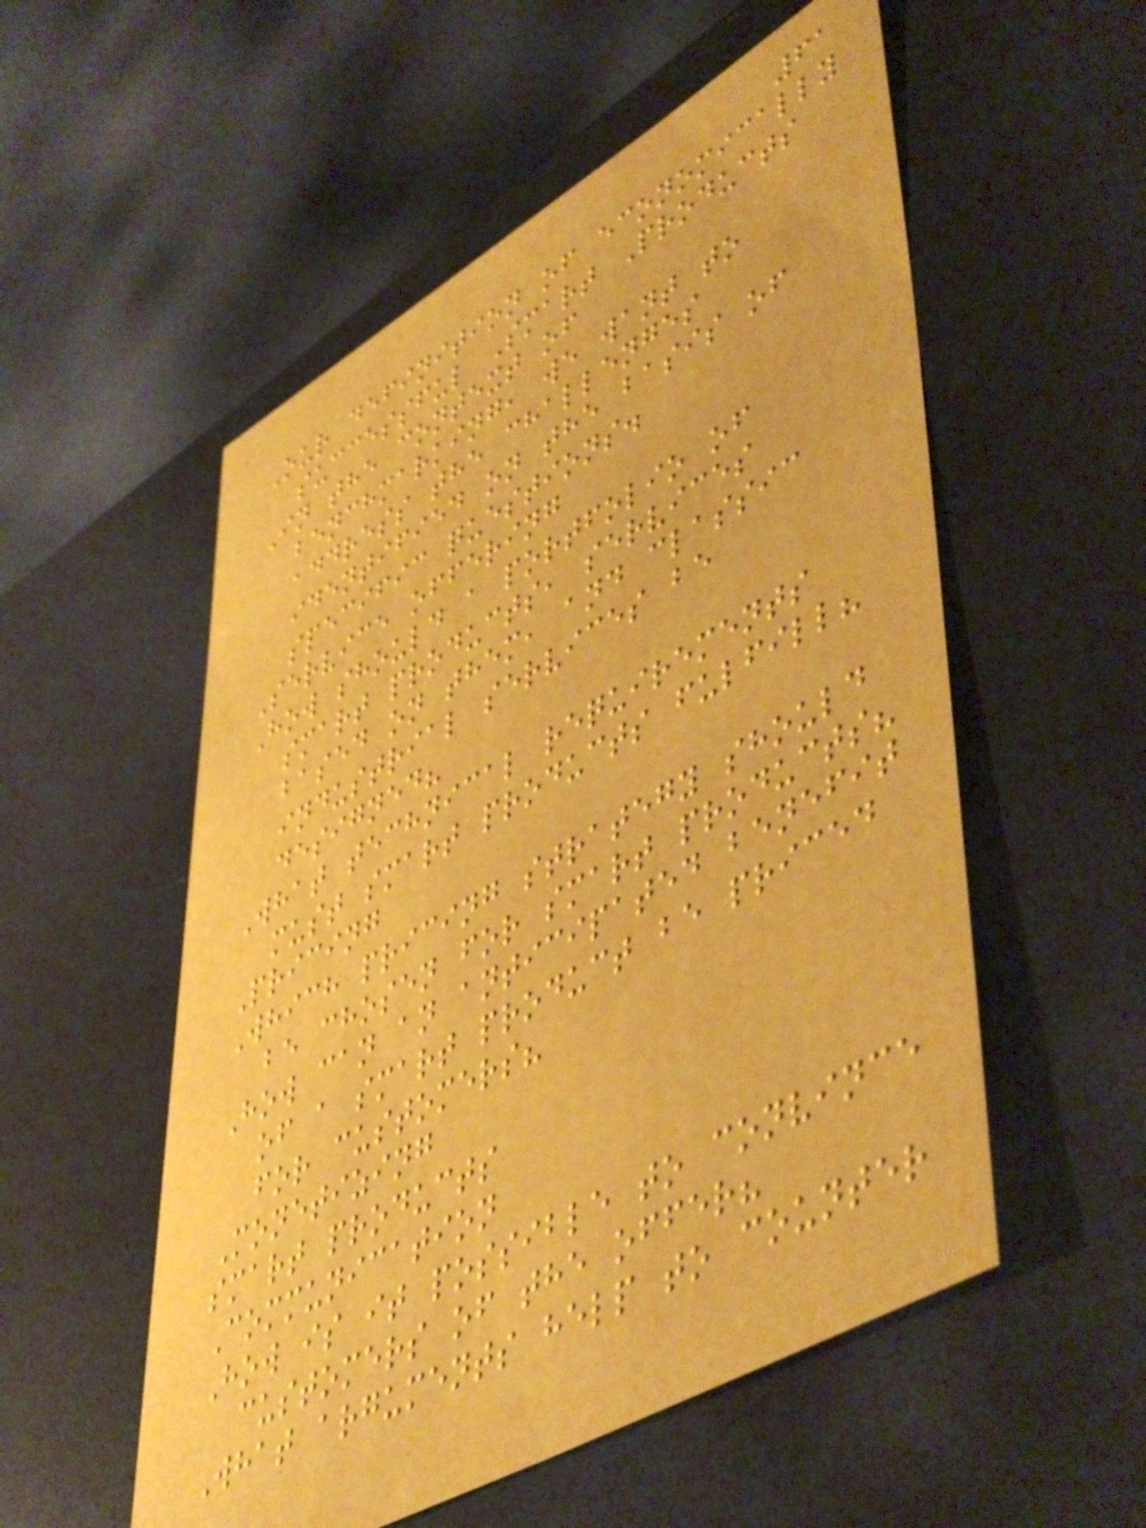61
Our definition of economically
successful Smart Products
In the context of
benchmarking, we want to
address the challenges
identified on the basis of
specific questions.
Service offering
How should a portfolio of
smart products, services
based on them, and classic
industrial services be
designed?
What technical requirements
must smart products fulfill?
Pricing
Which pricing strategy should
be chosen for smart products?
How can an anticipated benefit
of a smart product be priced
for customers?
Monetizing
smart products
Communication
How is it possible to convince
customers of the offer?
What arguments help to counter
